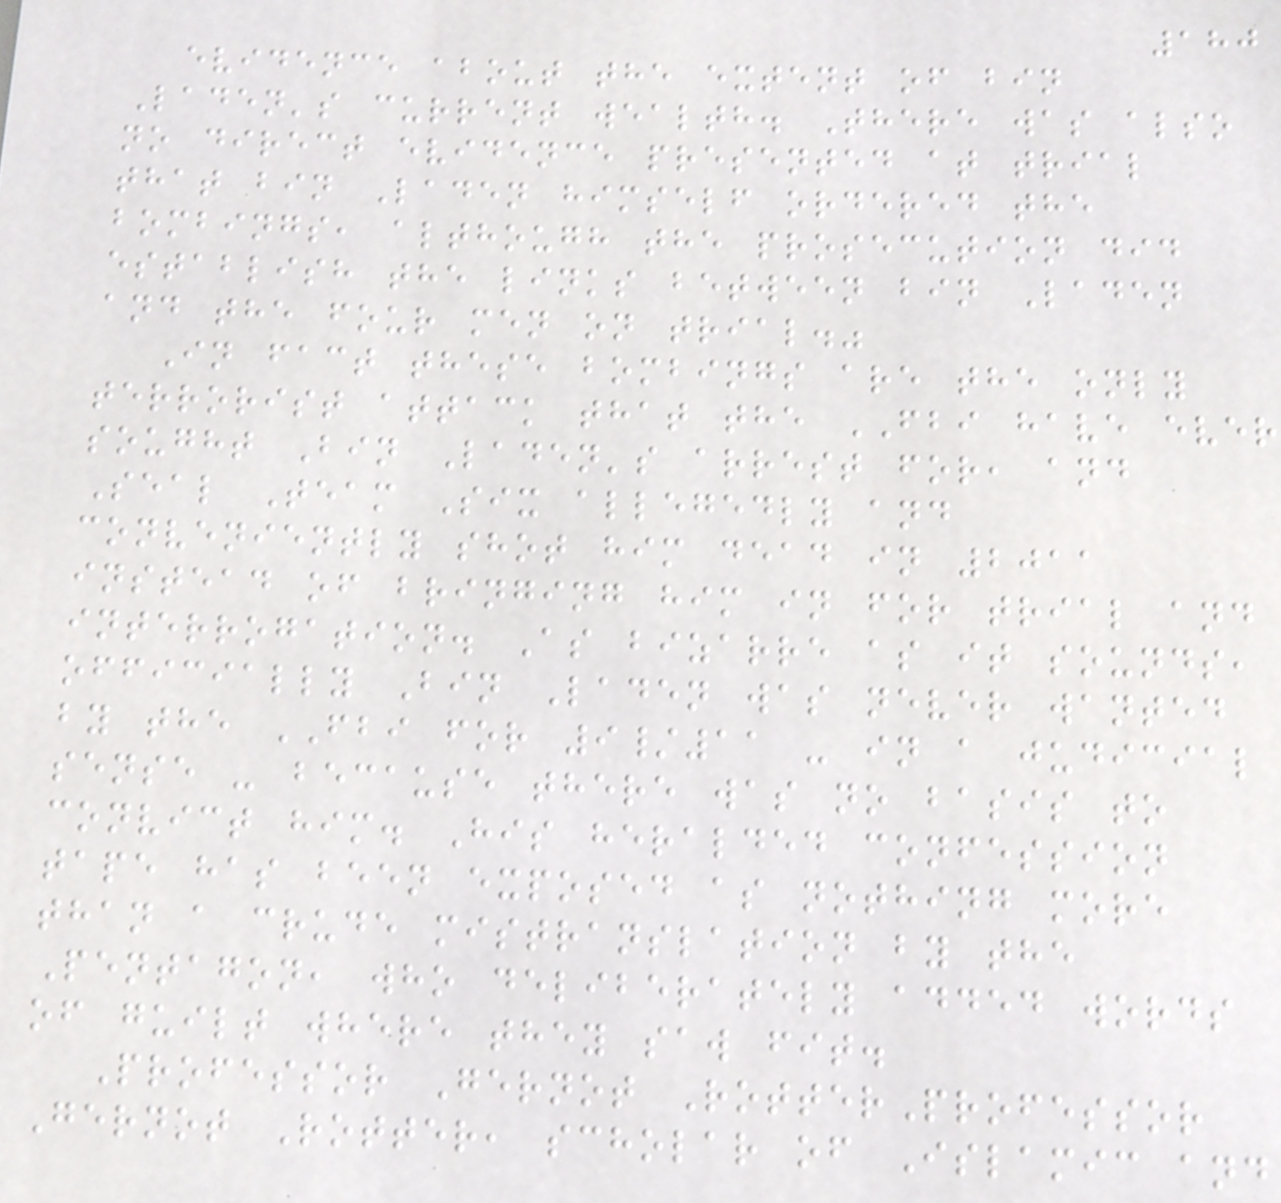180
evidence about the extent of bin
Laden's current wealth. There was also
no direct evidence presented at trial
that bin Laden himself ordered the
bombings, although the prosecution did
establish the links between bin Laden
and the four men on trial."
In fact these bombings are the only
terrorist attack that the FBI have ever
sought Bin Laden's arrest for, and
Seal Team Six allegedly and
conveniently shot him dead in 2011
instead of bringing him in for trial and
interrogation. As bizarre as it sounds,
officially Bin Laden was never wanted
by the FBI for 9/11 - in a judicial
sense - because there was no basis to
convict him. His heralded confession
tape has been exposed as nothing more
than a crude mistranslation by the
Pentagon, who deliberately added words
of guilt where they saw fit.
Professor Gernot RotterProfessor
Gernot Rotter, scholar of Islamic and
